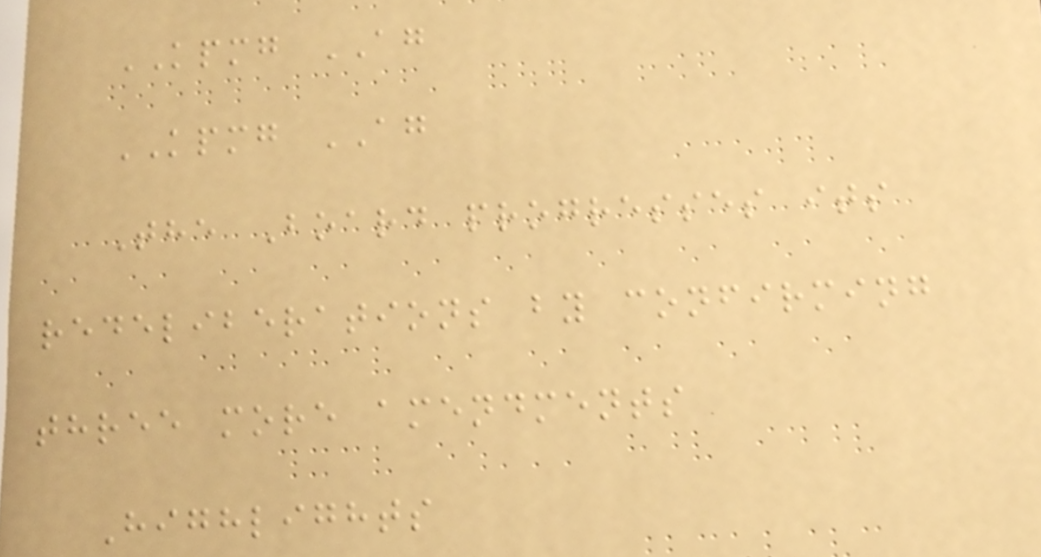KPMG AG
KPMG AG
The Board progresses its
redeliberations by confirming
three more amendments
Highlights
